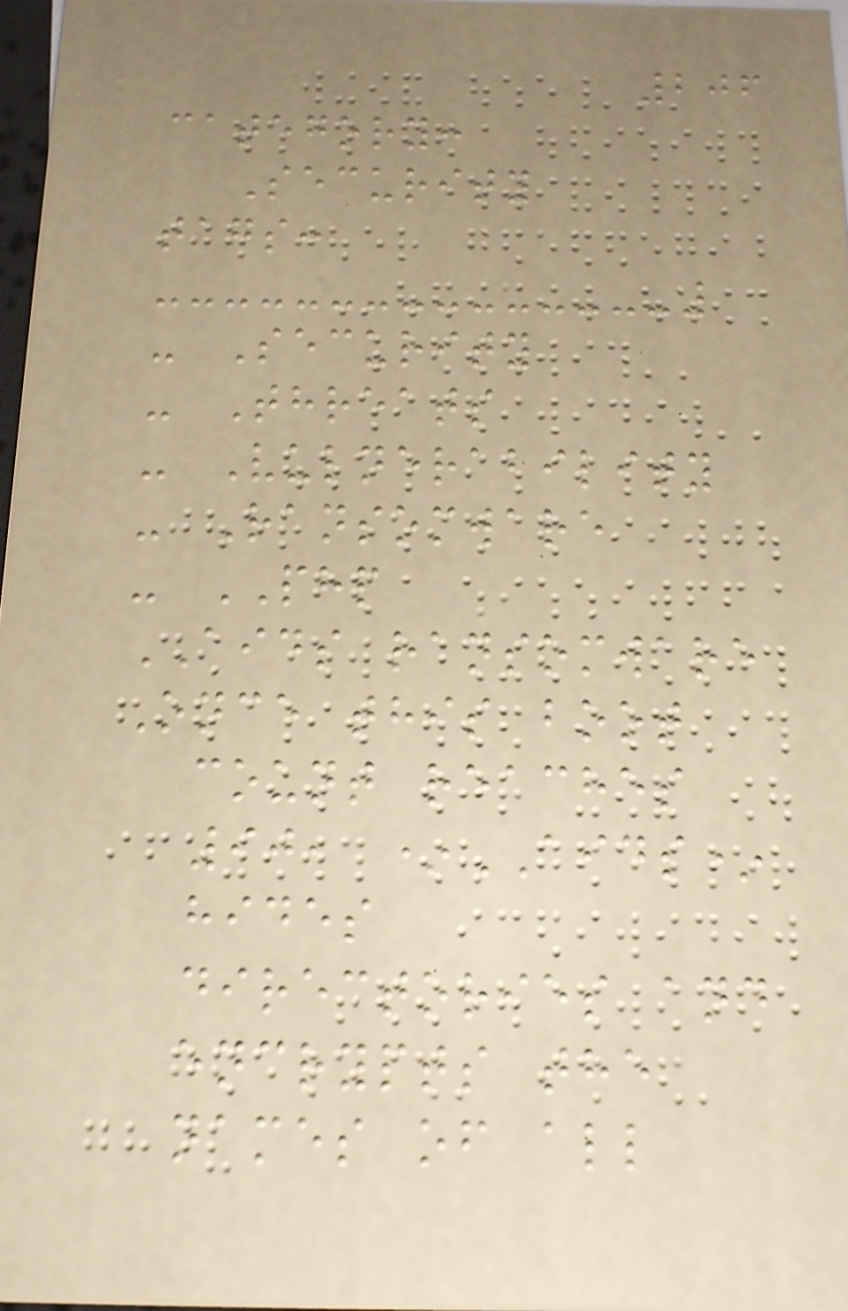206
category:
Security
tags:
- Security
- Threats
- Vulnerability
- Ransomware
- PHP
AIDS ransomware
Once this boot
count reaches
90, *AIDS*
hides
directories and
encrypts the
names of all
